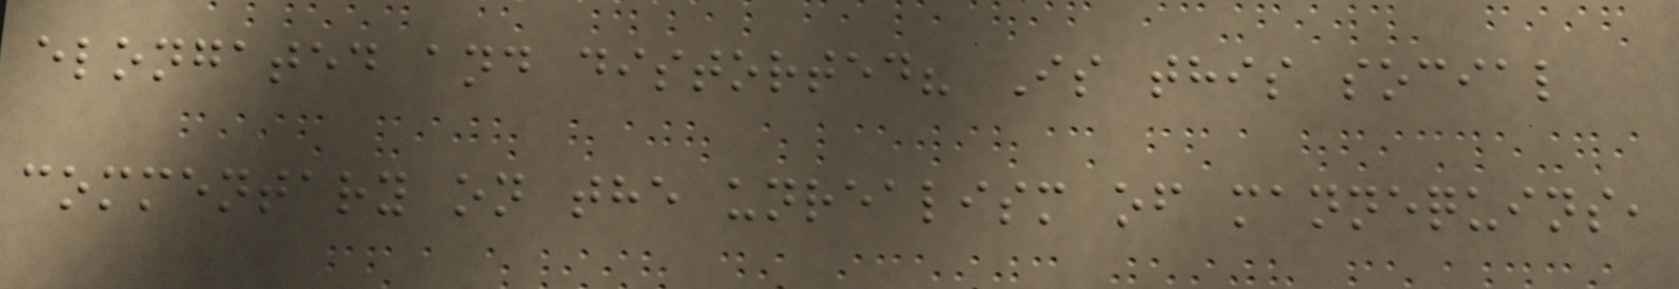elongated and distorted? Is this social
commentary on the unrealism of mannequins,
